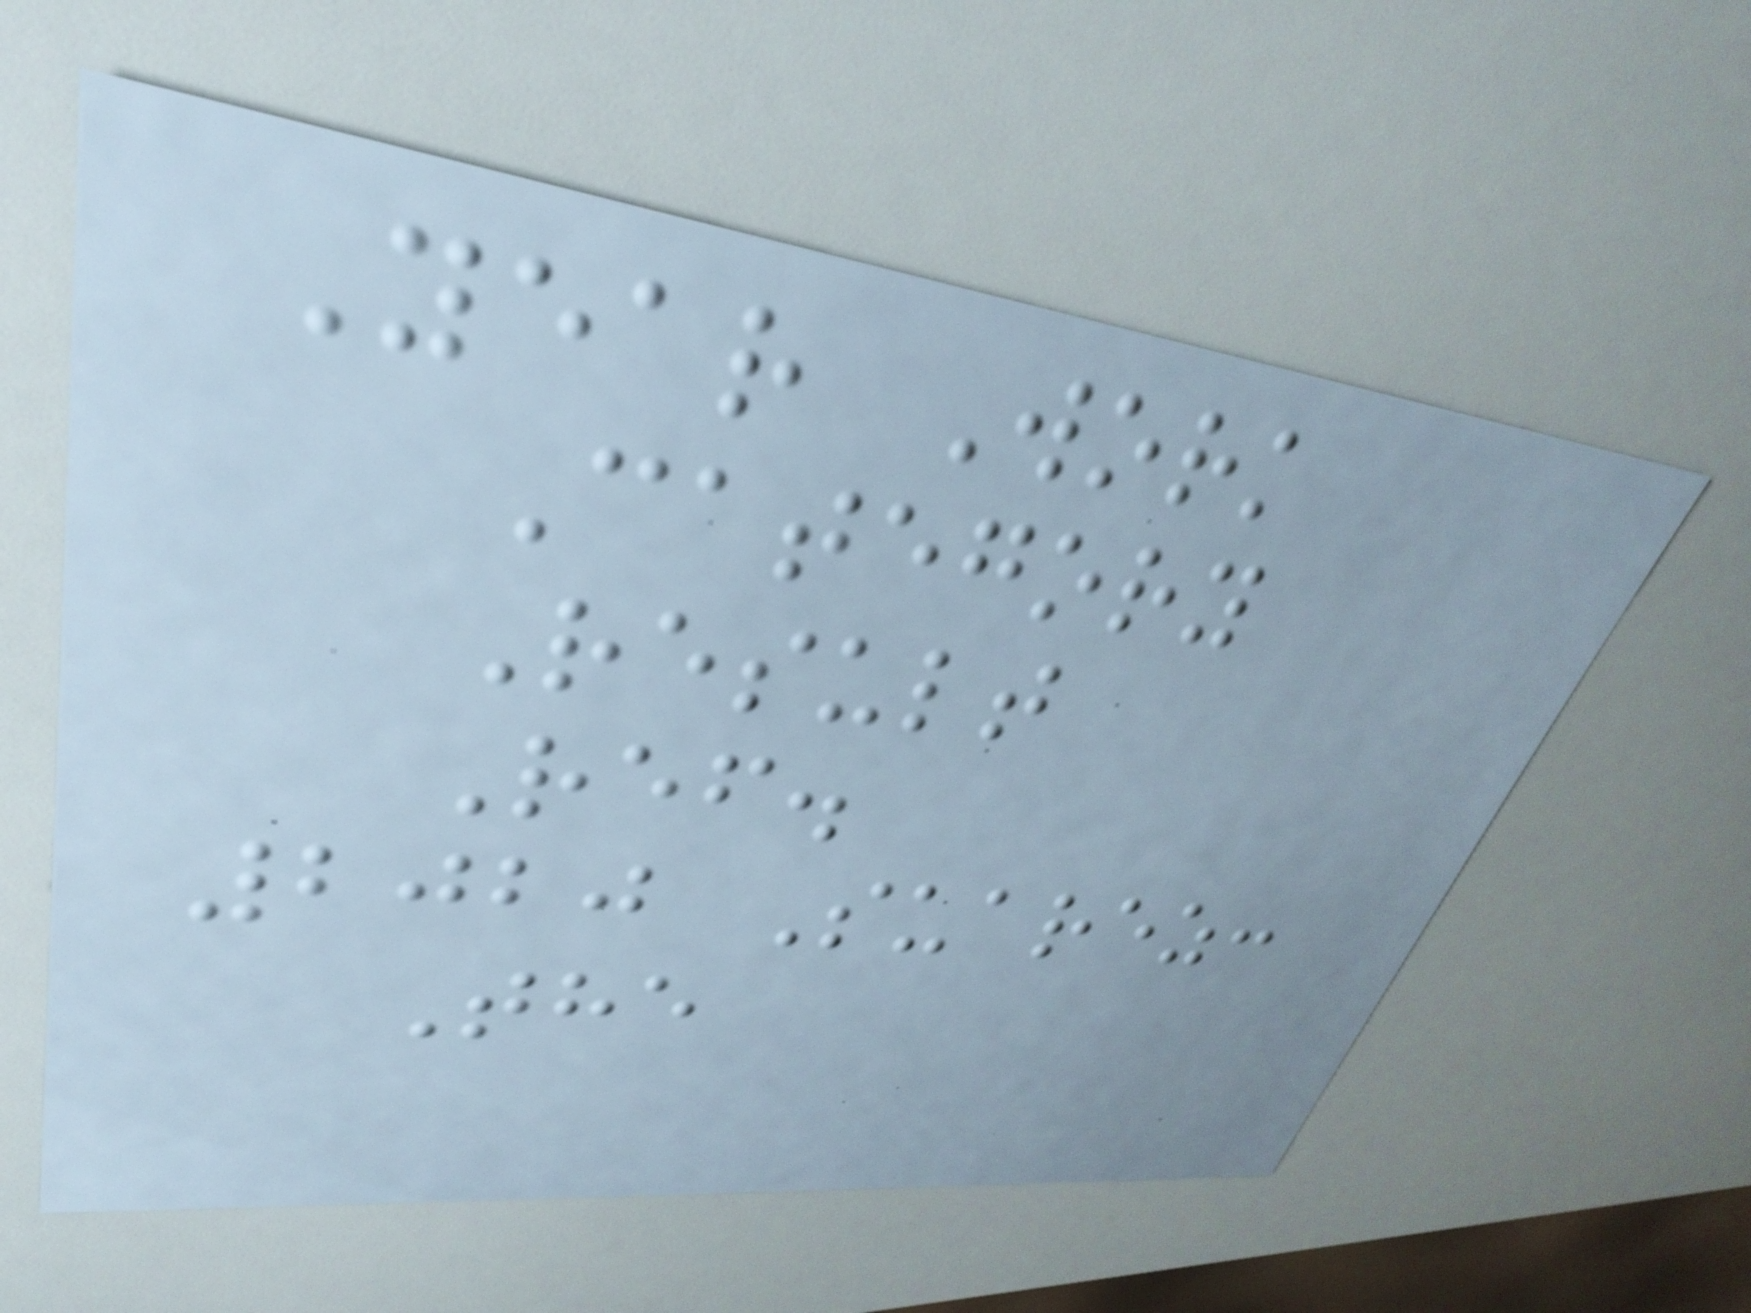Year Work
Category
Result
Ref.
2020 Suarez:
The
